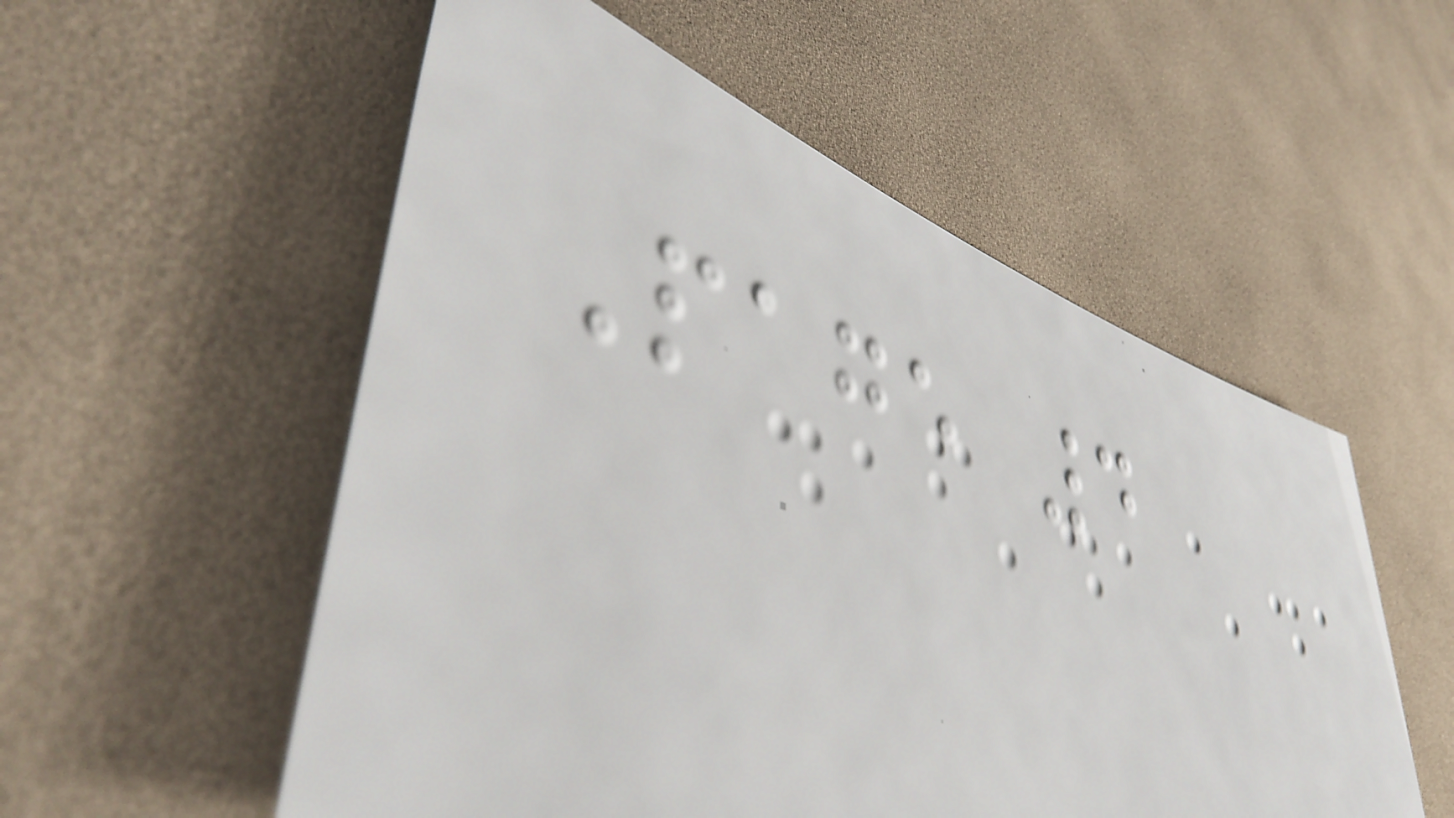Page 4
